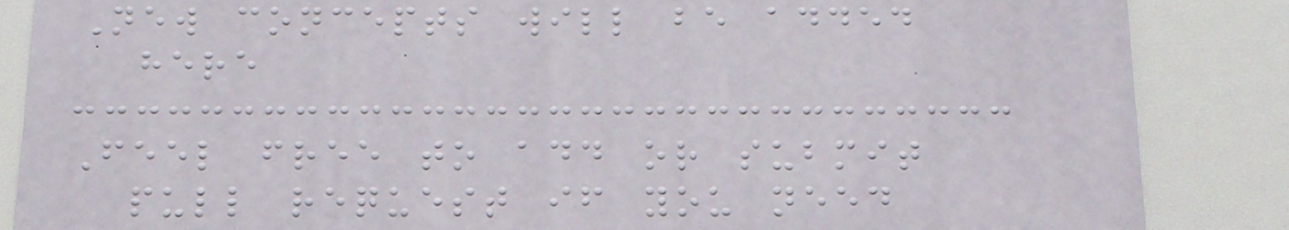New concepts will be added
here
Feel free to add or submit
pull request if you need
